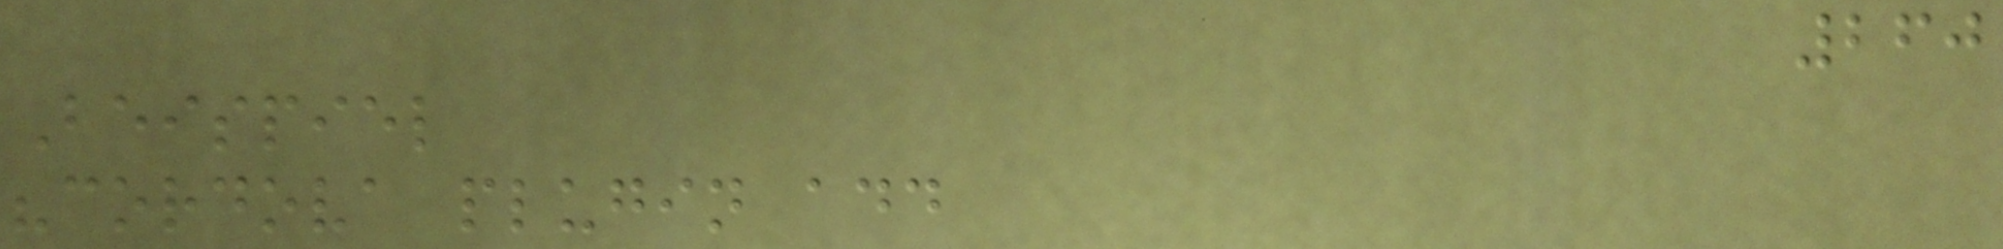260
Beispiel
"cordova plugin add
